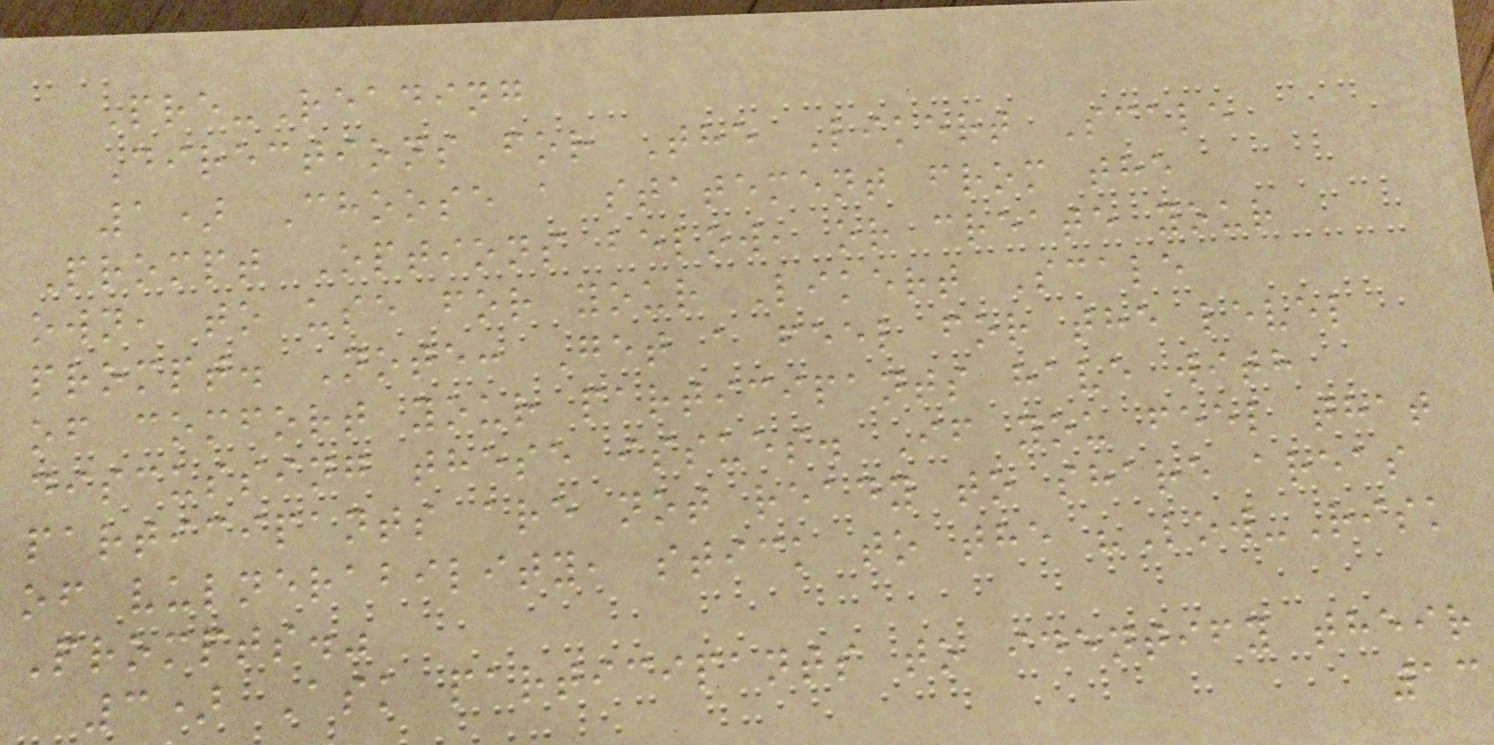Pre-Reading
Directions for The Likert Scale
1) Choose a statement from the
Prompt Options below, or create your
own, to use for your Likert Scale
prompt. Note: Get a feel for the level
of comfort your participants have with
discussing these issues. If you feel that
participants are not ready to share areas
of vulnerability, stick to the "Low-Risk
Prompts."
3) Ask participants to identify their
13
